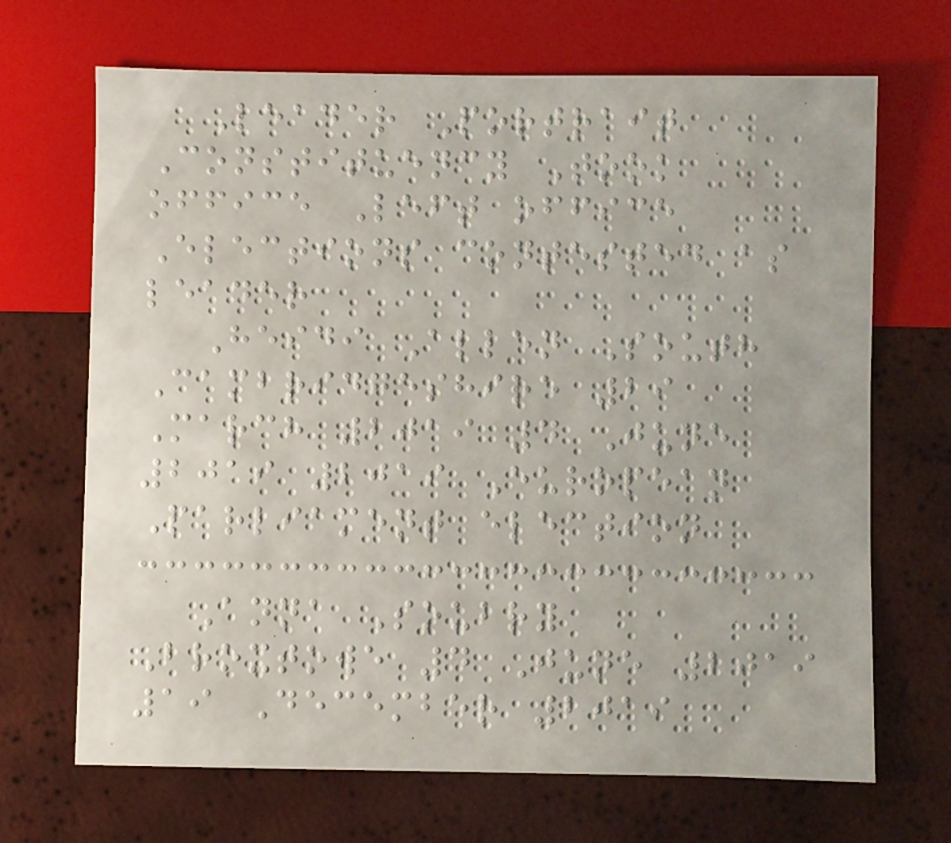Leader Portrait
Constituency Took
office Left office
Elections contested as
leader
Heidi Allen South
Cambridgeshire 29
March 2019 4 June
2019 2019 European
Parliament election
Anna Soubry
Broxtowe 4 June 2019
19 December 2019
